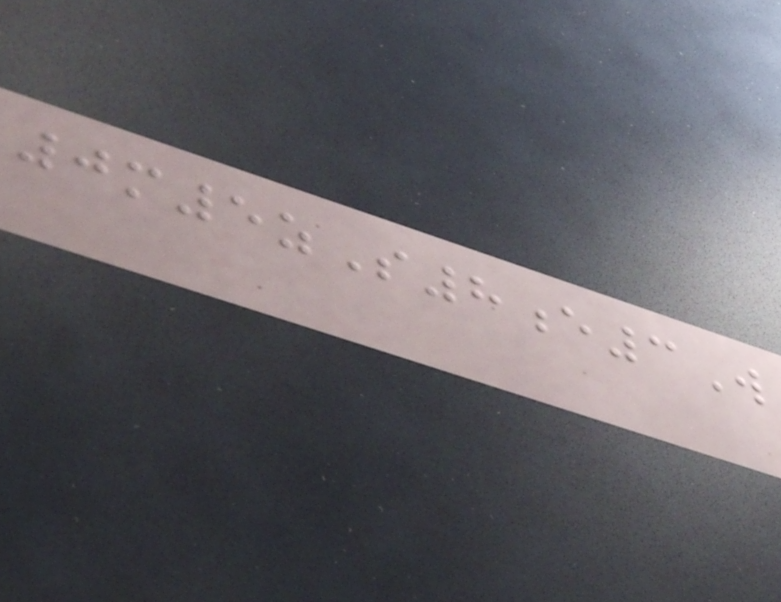0m5zS8e3W
